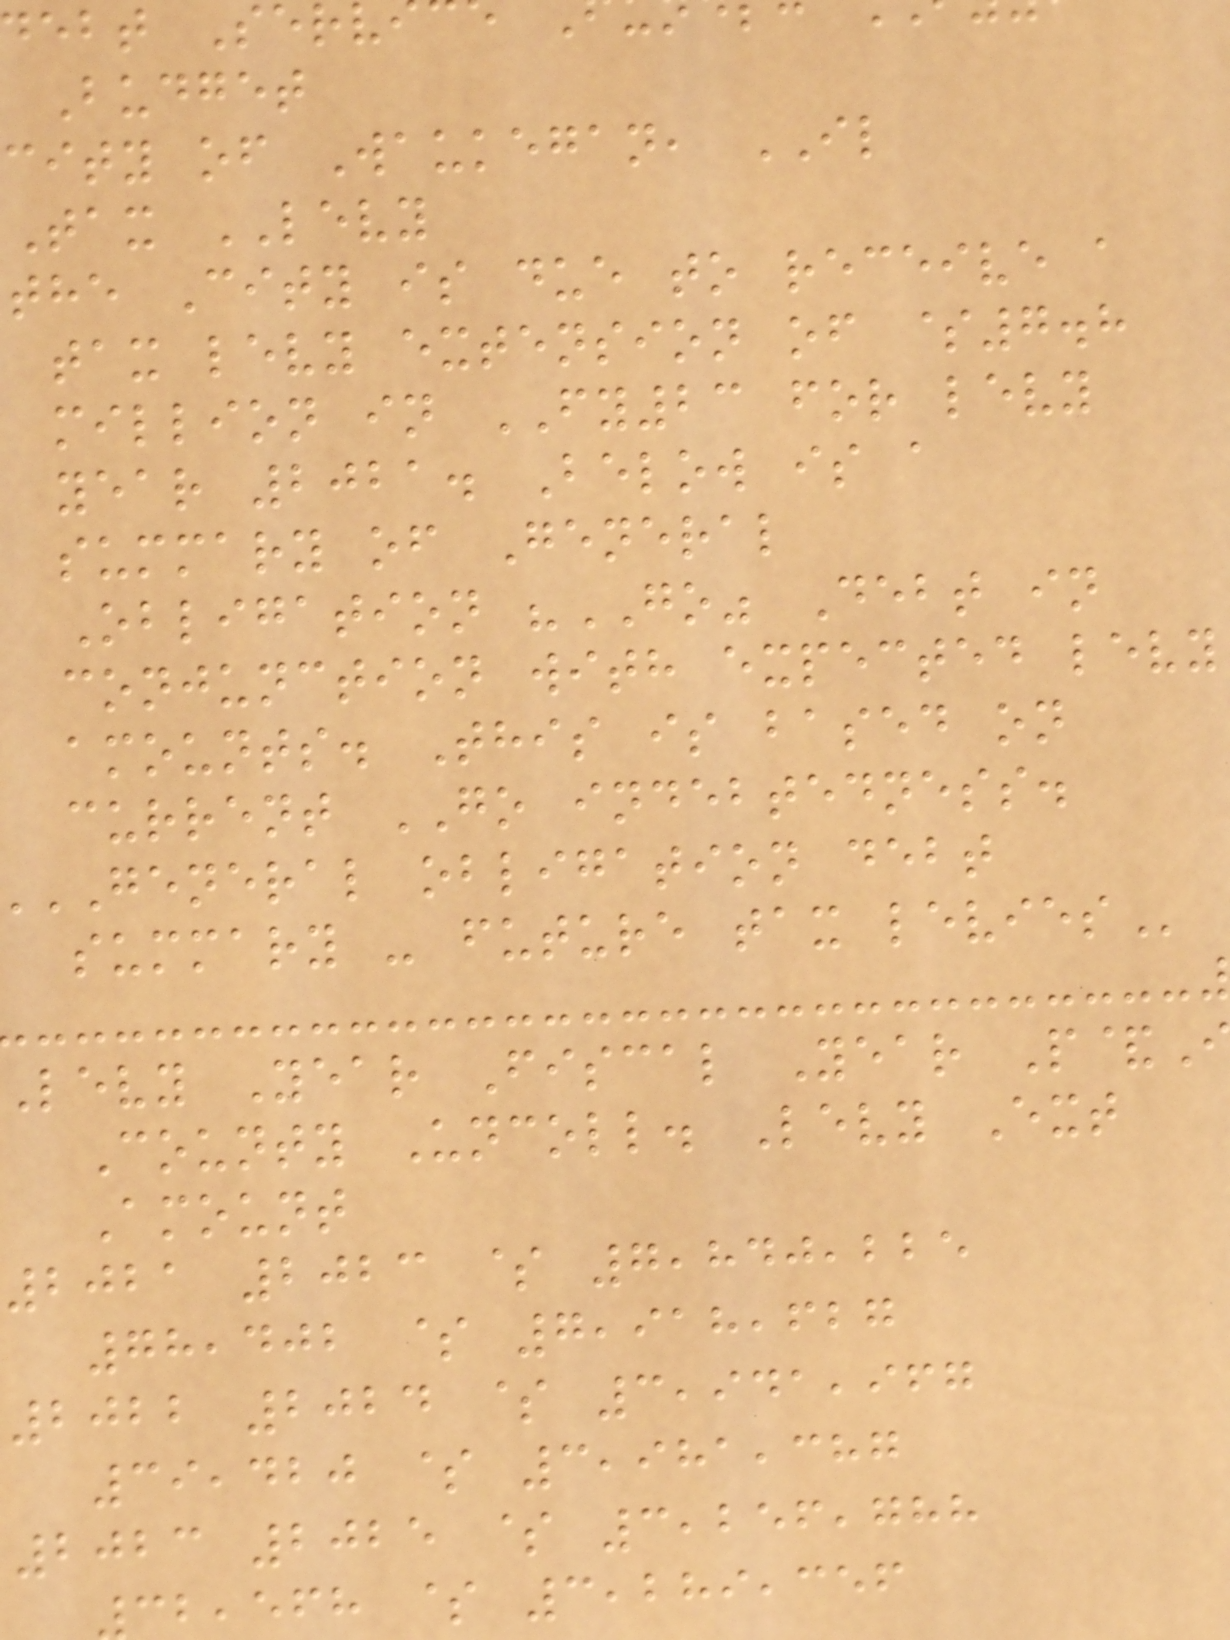ebt Ser
Budget
city of Waukegan, IL
tax LEVY
the City is due to receive a
tax levy extension of $7.8
million in FY23 for levy
year 2021. Below is a
summary of General
Obligation "GO" Debt in
conjunction with expected levy
amounts. This is based on
current GO indebtedness.
GENERAL obligation debt
summary - future tax
levy Year Fiscal Year P&
County Uncoll. Levy Ext
Amount
2021 2023 $ 7,840,225
78,402 $ 7,918,627
2022 2024 $ 3,941,967
39,420 $ 3,981,387
2023 2025 $ 3,256,788
,efh $ 3,289,356
